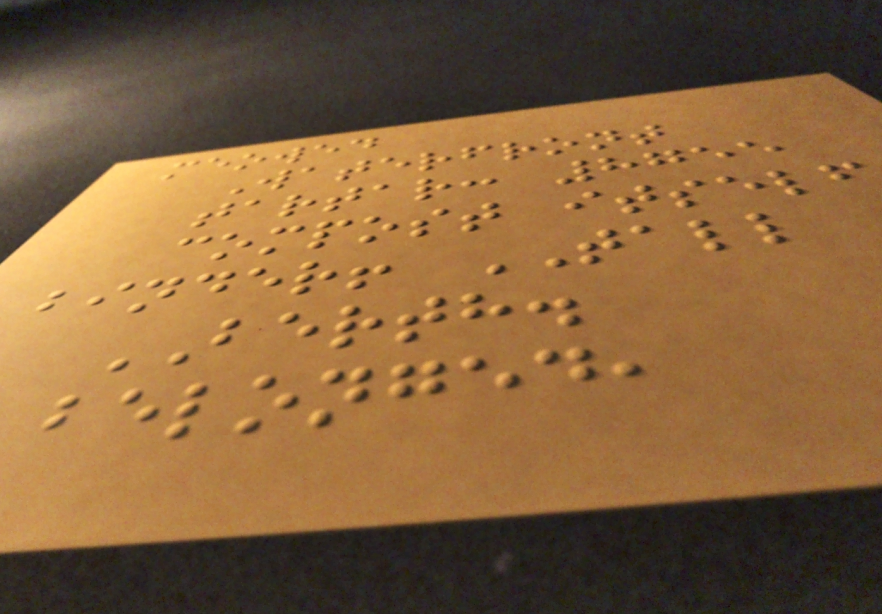meowed
Waterfront
tartar: 8755
compost itself
binder! TALL
BERTH.
belonged,
